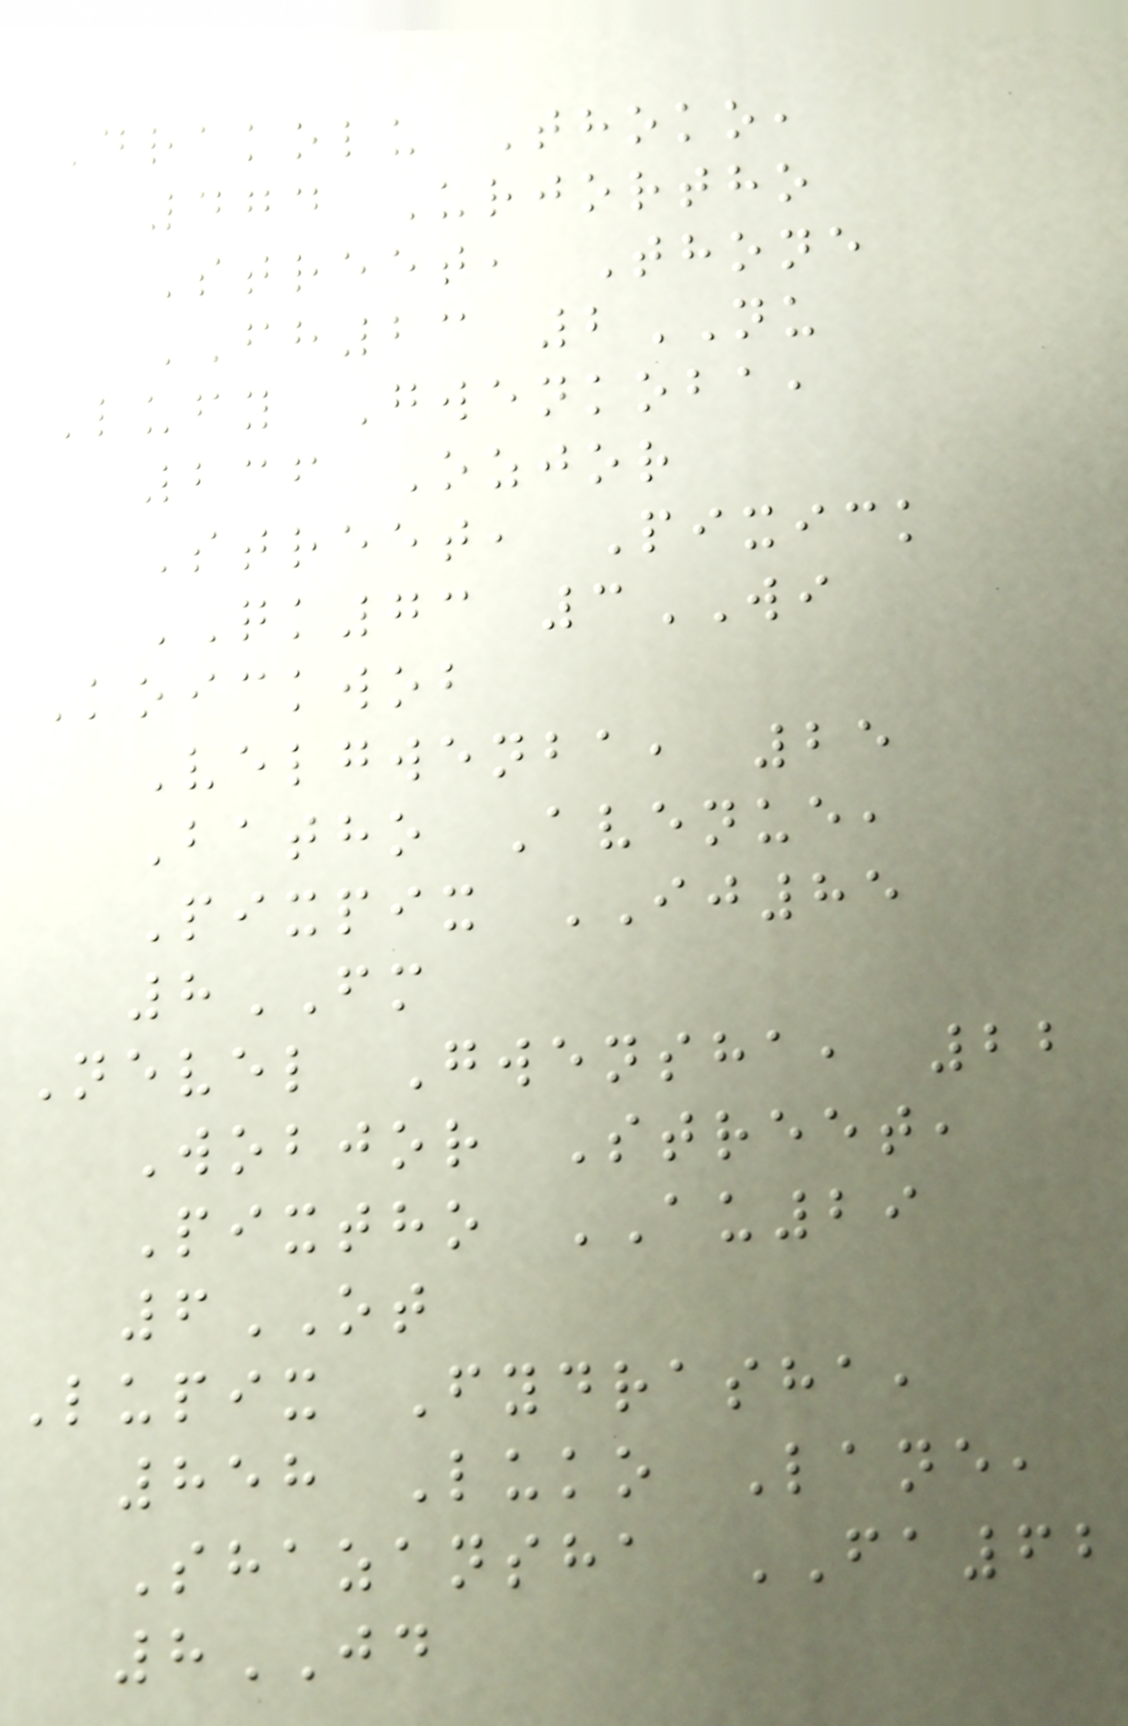Drakolu Thoko,
474 Urjortho
Street, Thone
FH23 2NU
Lufy Gwenkoba,
236 Ozjor
Street, Pixick
QK73 3WI
Koickwob
Velgwenba, 25
Batho Avenue,
Pixpix IJ85
8FM
Nevel Gwensha, 22
Wobjor Street,
Pixtho AU29
6OT
Lupix Fydrasha,
858 Luko Lane,
Shazansha FA62
8JD
